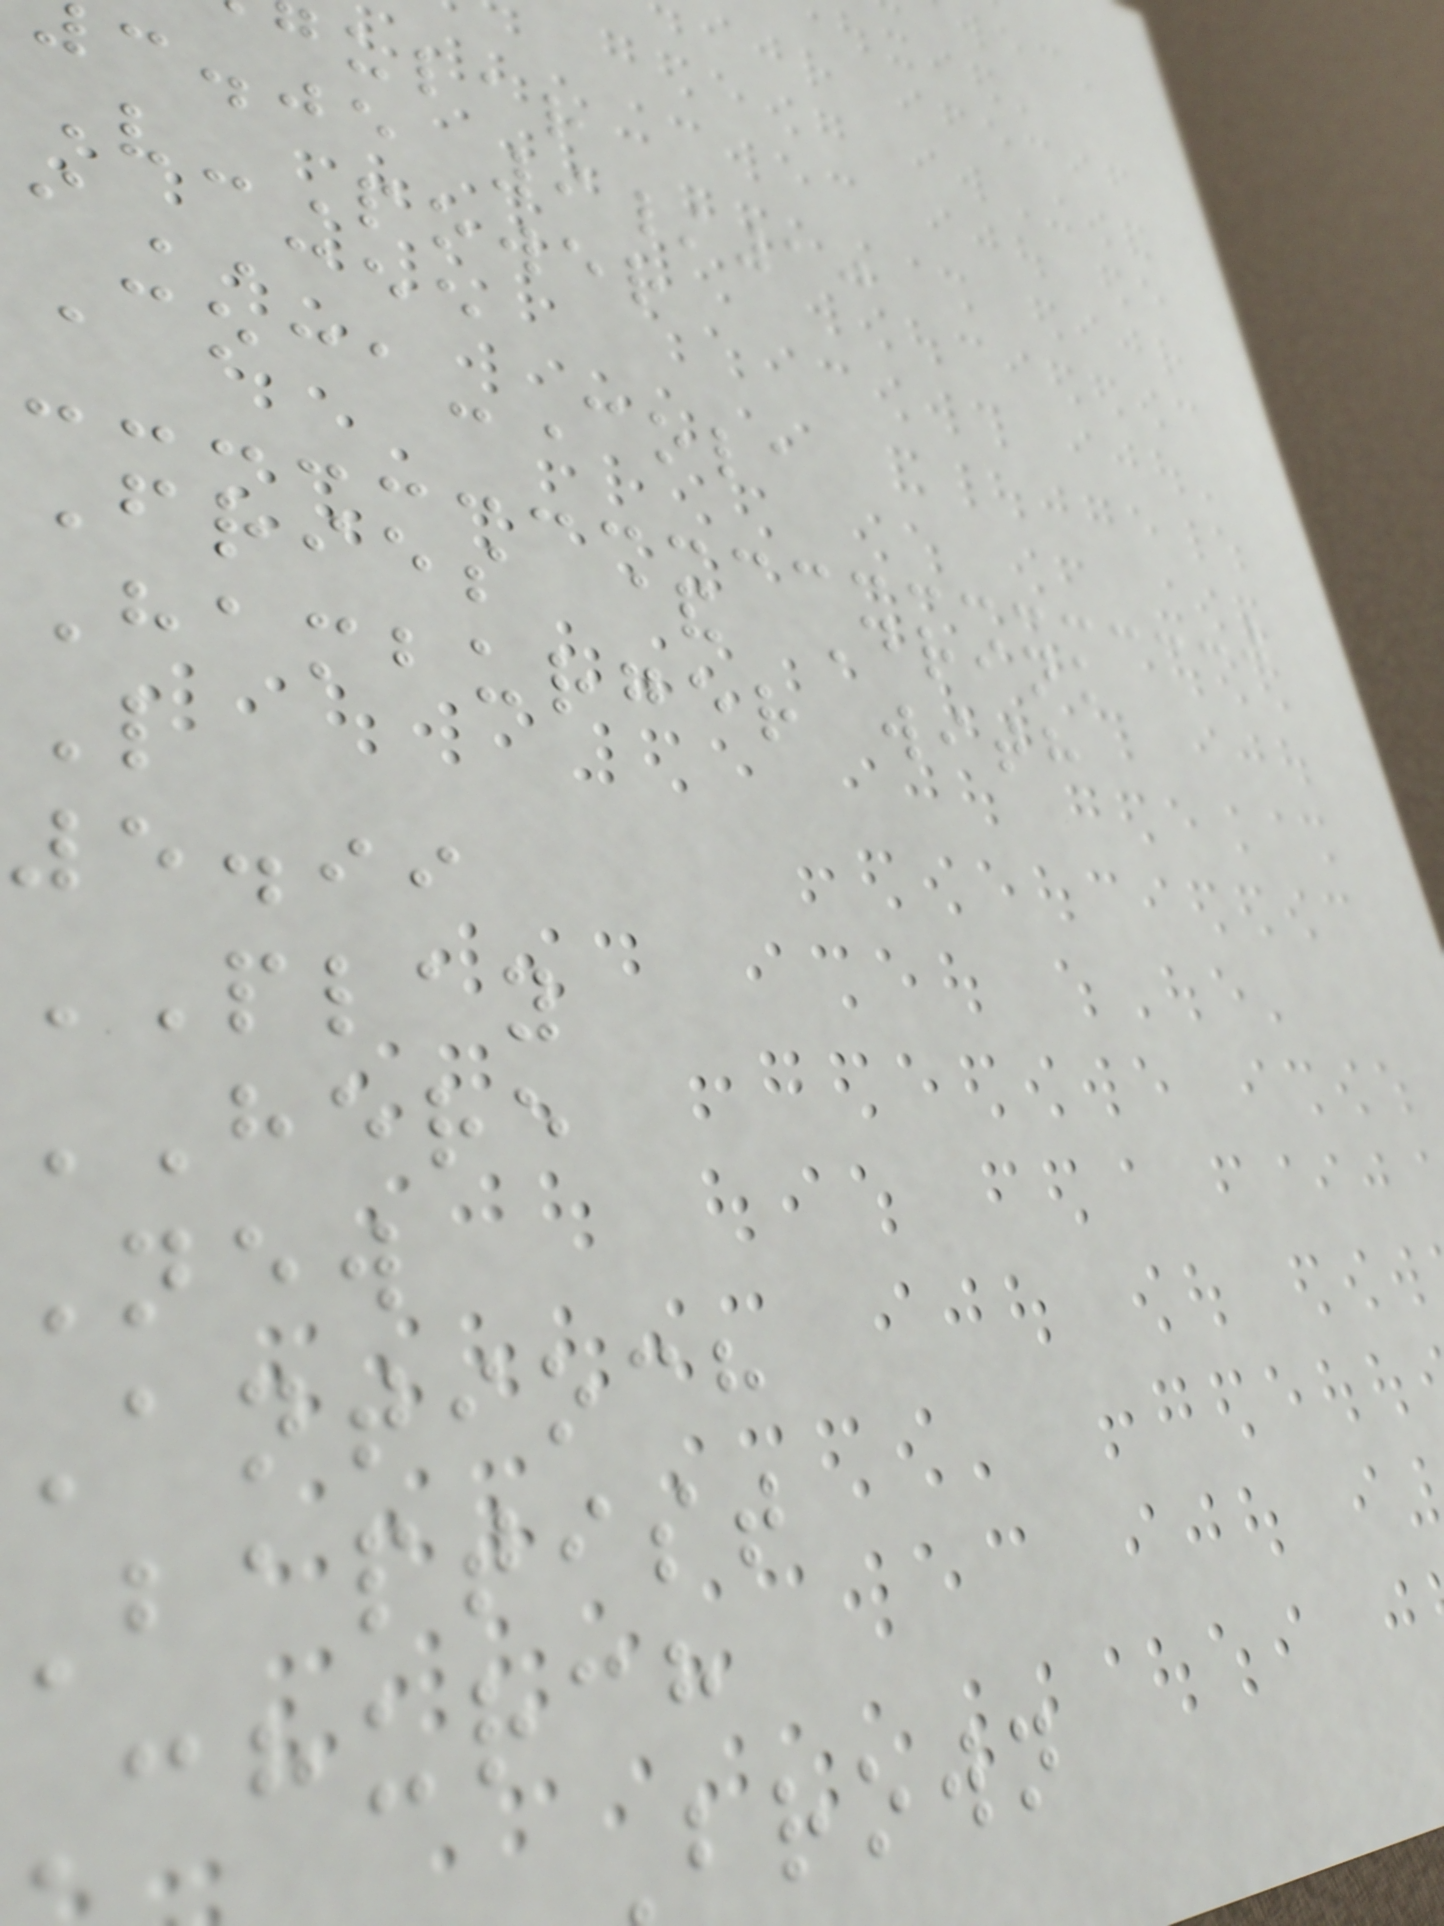ular
c.je 9/10
V-Power
iCEE
Coca-Cola
Fries & Drink
Hamburger with
L
5.99
PLAY
HERE
New
antioch
baptist
church
brown
